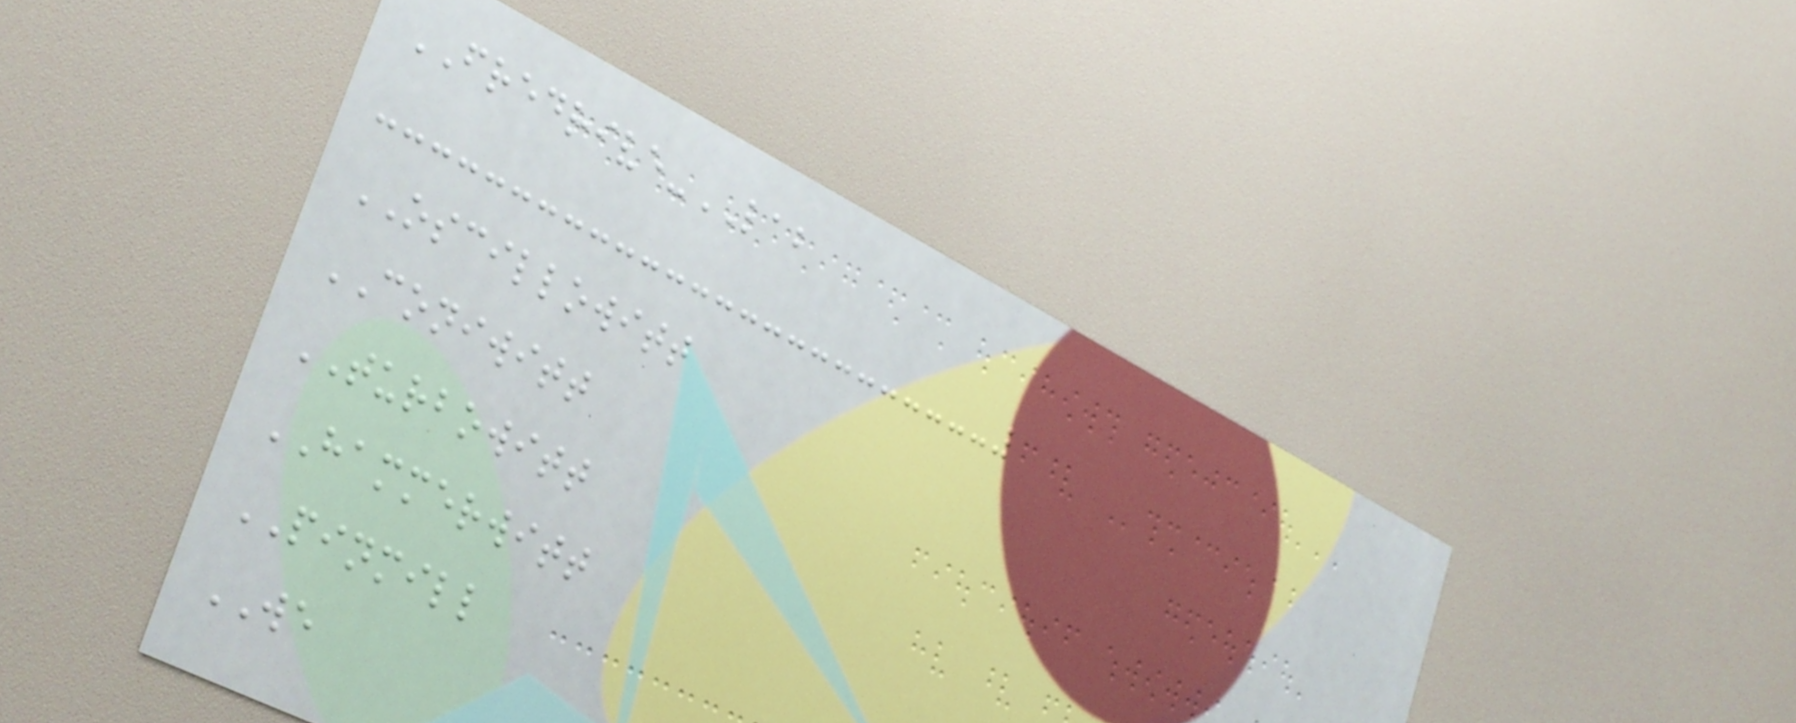FREDRIVE-LAB
OSCILLOWITT
CONIWITT
TURBOWITT
HAMMERWITT
PINMILL
WE
